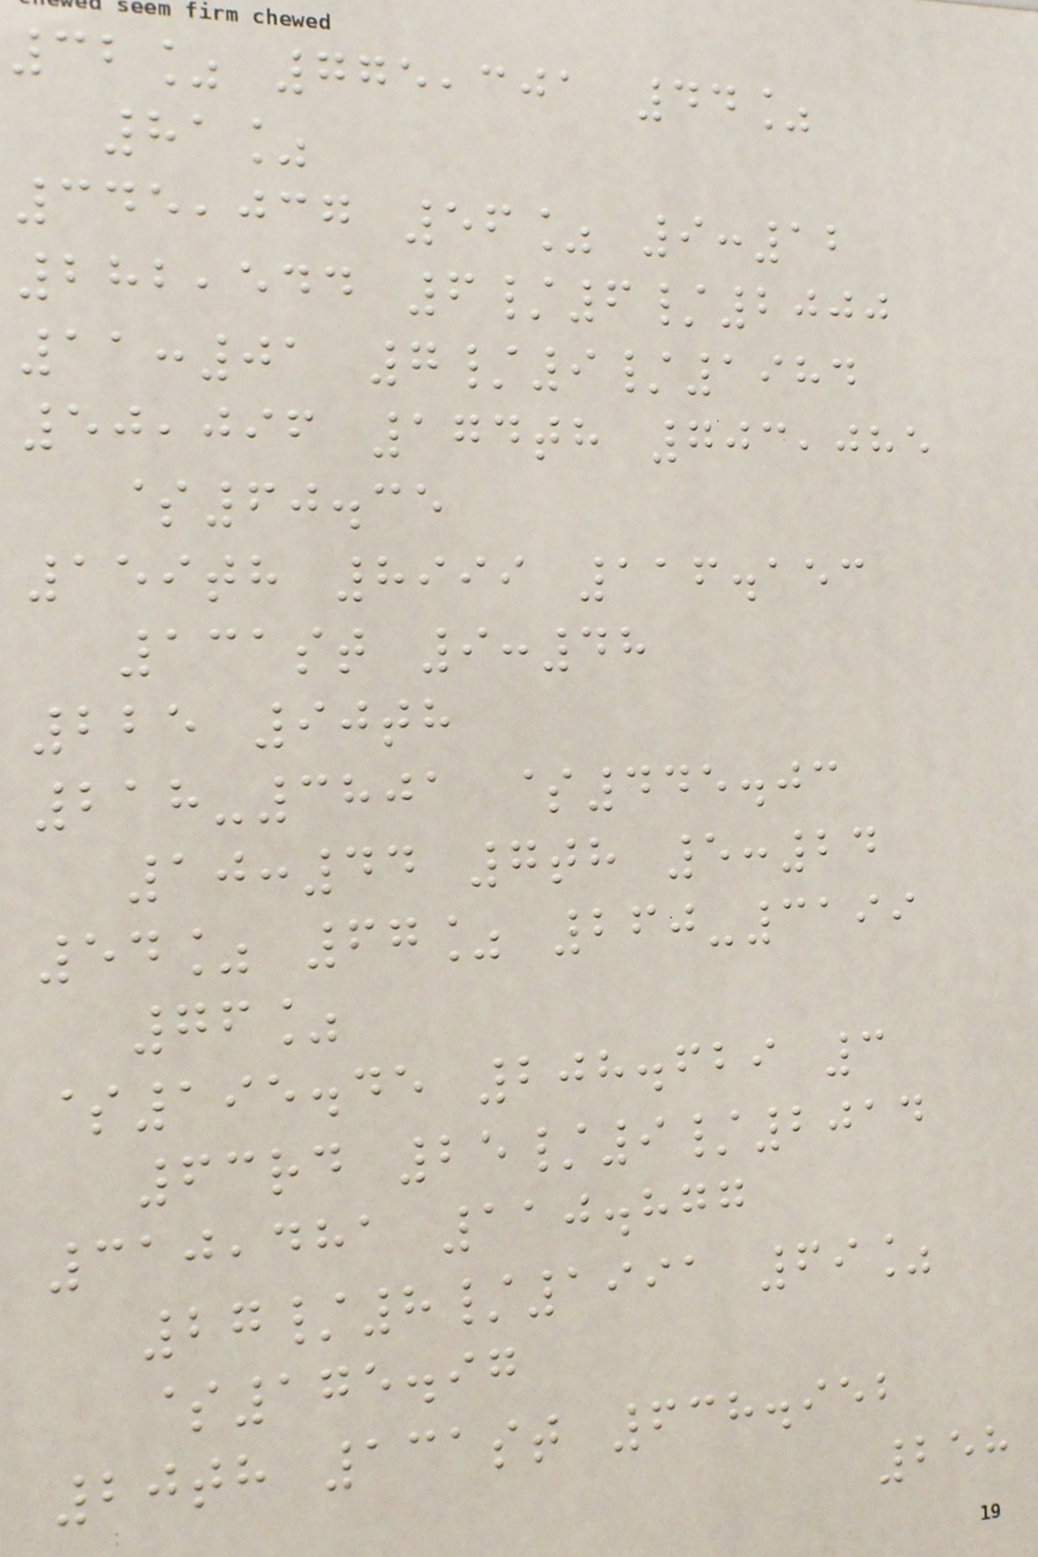32% 775,301 44%
81%
345,037 56% 9:12
282,544 6/6/2000
11:01 7/9/1984
50,096 174th 703,085
$60.35
159th 8999 116.153
131st 9:48
225 90th
218-3801 $445.03
10:44 7th 5:24
54% 67% 260-3199
76%
$195.45 208.629 3
63rd 25/9/2014
310,481 110.877
27/8/1991 69%
$175.97
20th 131st 638.952
258
